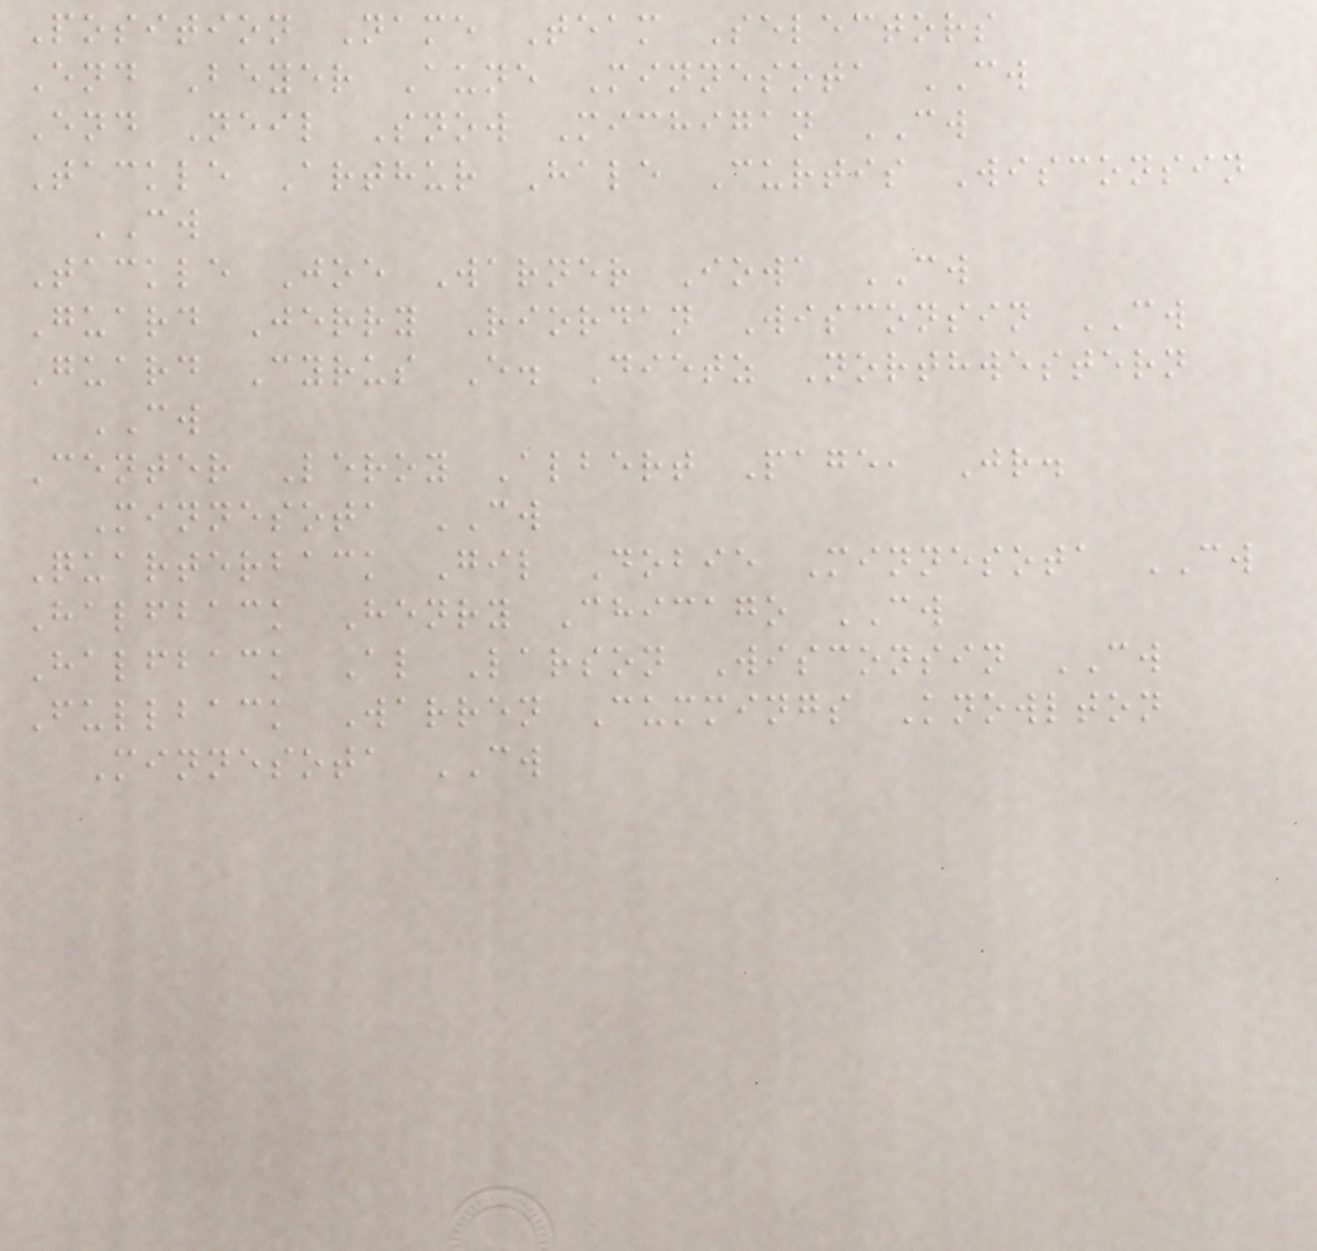Position Name Team Selectors
End Beyer Aune Minnesota CW
End Neil Snow Michigan CW
Tackle Arthur Hale Curtis Wisconsin
CW
Tackle Joe Warner Iowa CW
Guard Jerry Riordan Wisconsin CW
Guard Cyrus E. Dietz Northwestern
CW
Center Leroy Albert Page, Jr.
Minnesota CW
Quarterback Gil Dobie Minnesota CW
Halfback Henry Chicago CW
Halfback Al Larson Wisconsin CW
Fullback Warren Cummings Knowlton
Minnesota CW
